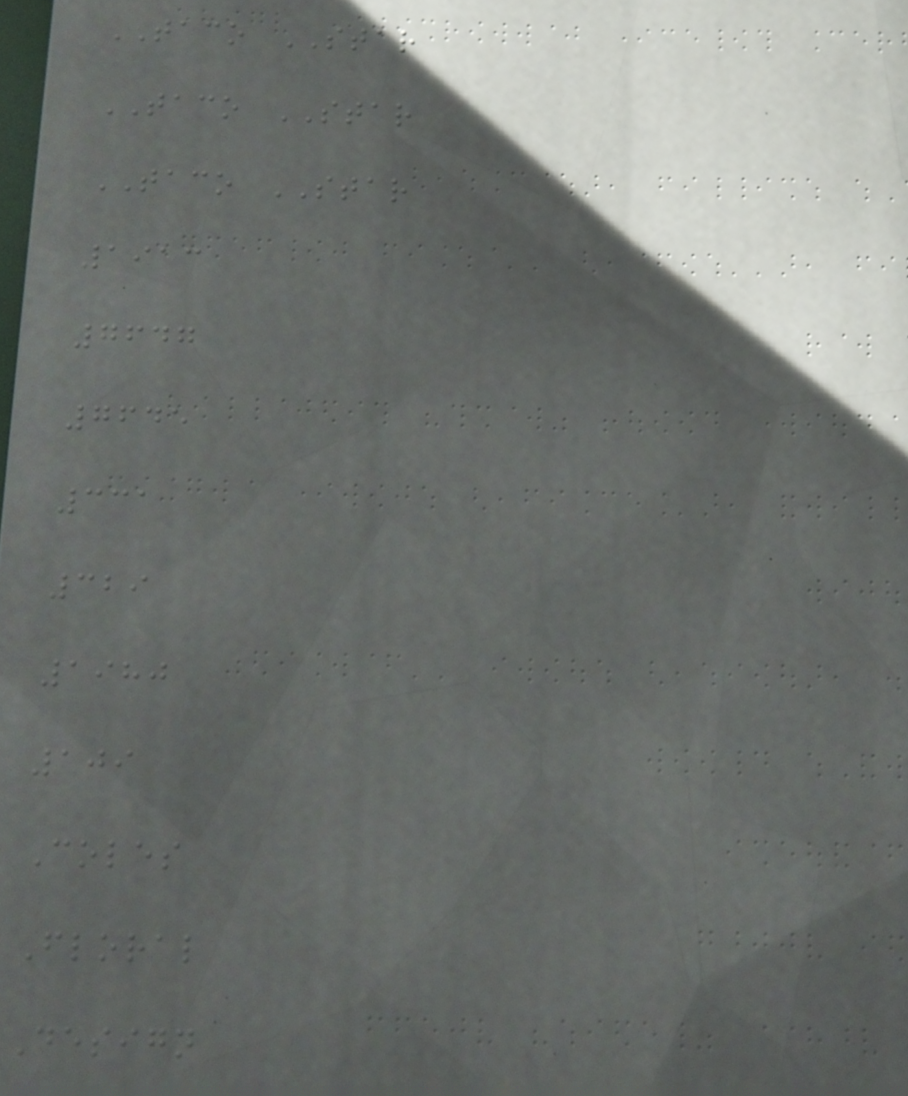TACO STAR
TACO STAR
TACO STAR
1913
7647
7645
331
329
1980
109
Coles
Floral
Design
